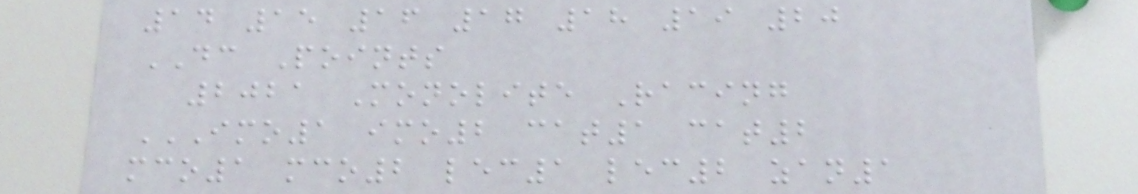14 15 16 17 18 19 20
DC Points
2021 Monolite Racing
IMO1 IMO2 CAT1 CAT2
MCO1 MCO2 LEC1 LEC2 ZAN1
